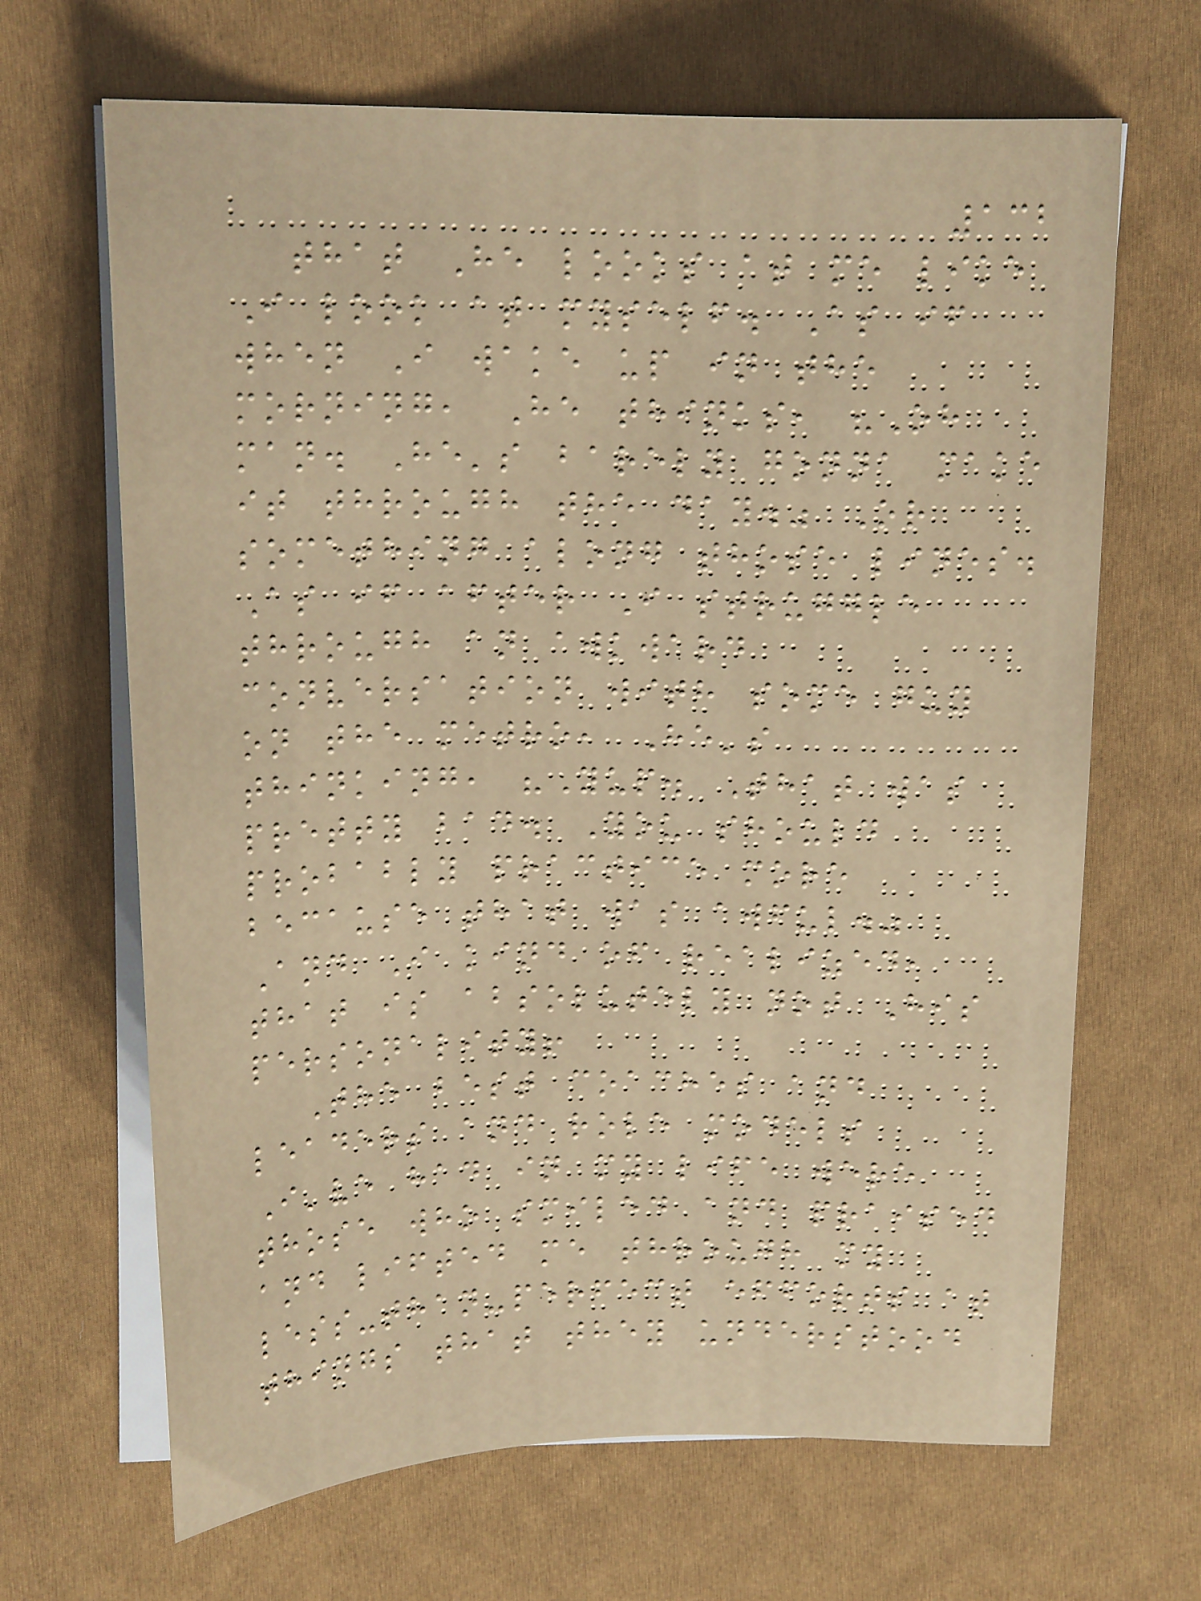132
that He looks at me like
I look at myself. As if
when I wake up in the
morning, He thinks, "Oh
man. He's barely gonna make
it through the day." Or
something along those lines.
As if after I struggle
through an awkward
conversation with some guy
on the metro, He's
thinking, "Yup. That was
pretty bad. You should
probably practice more
because that was awful."
And I kind of realized,
that is absolutely not His
personality!
The best coaches and
leaders and role models
I've had in my life were
those who smiled and praised
and lifted me through my
less-than-perfect efforts at
things that they understood
